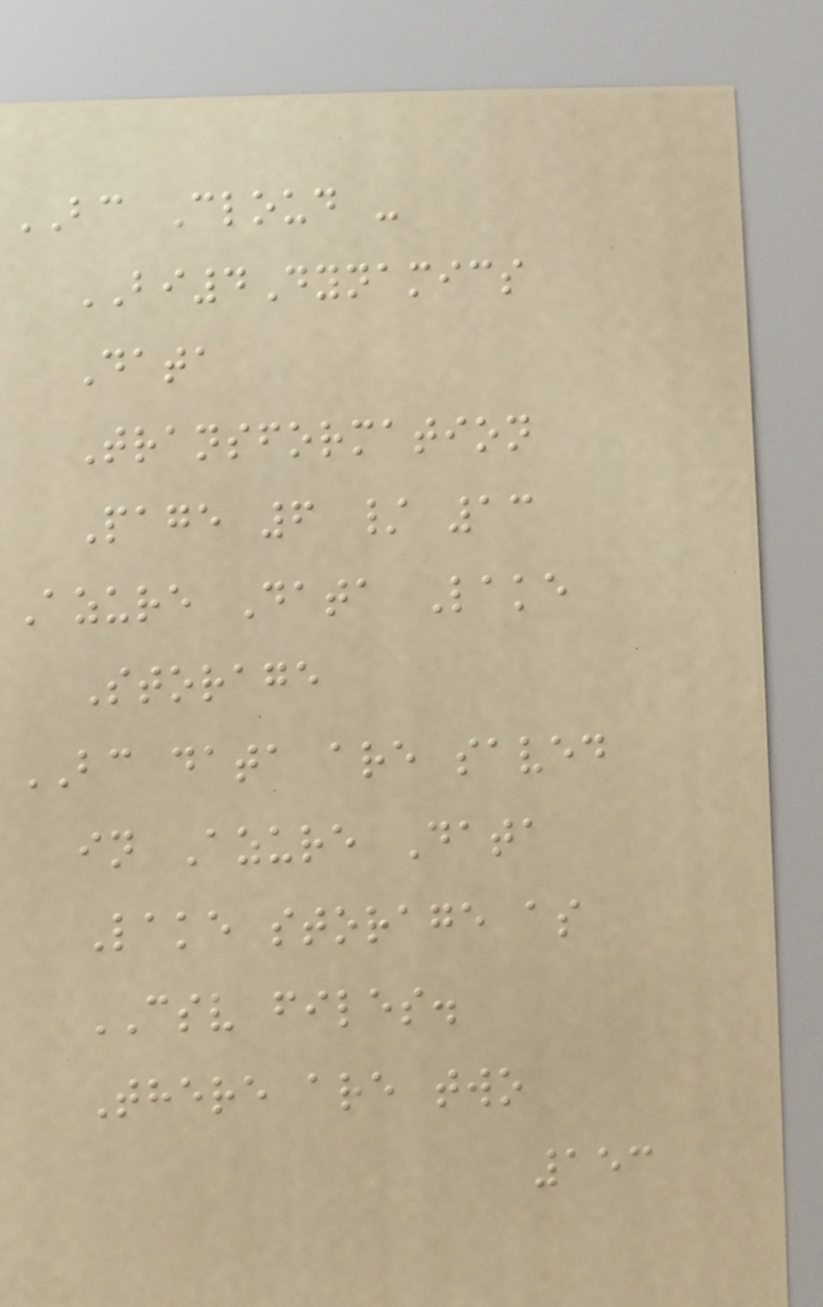BC Cloud -
BI4Dynamics
Data
Transformation
Page 6 / 13
Azure Data Lake
Storage
BC data are saved
in Azure Data
Lake storage as
CSV files.
There are two
153
